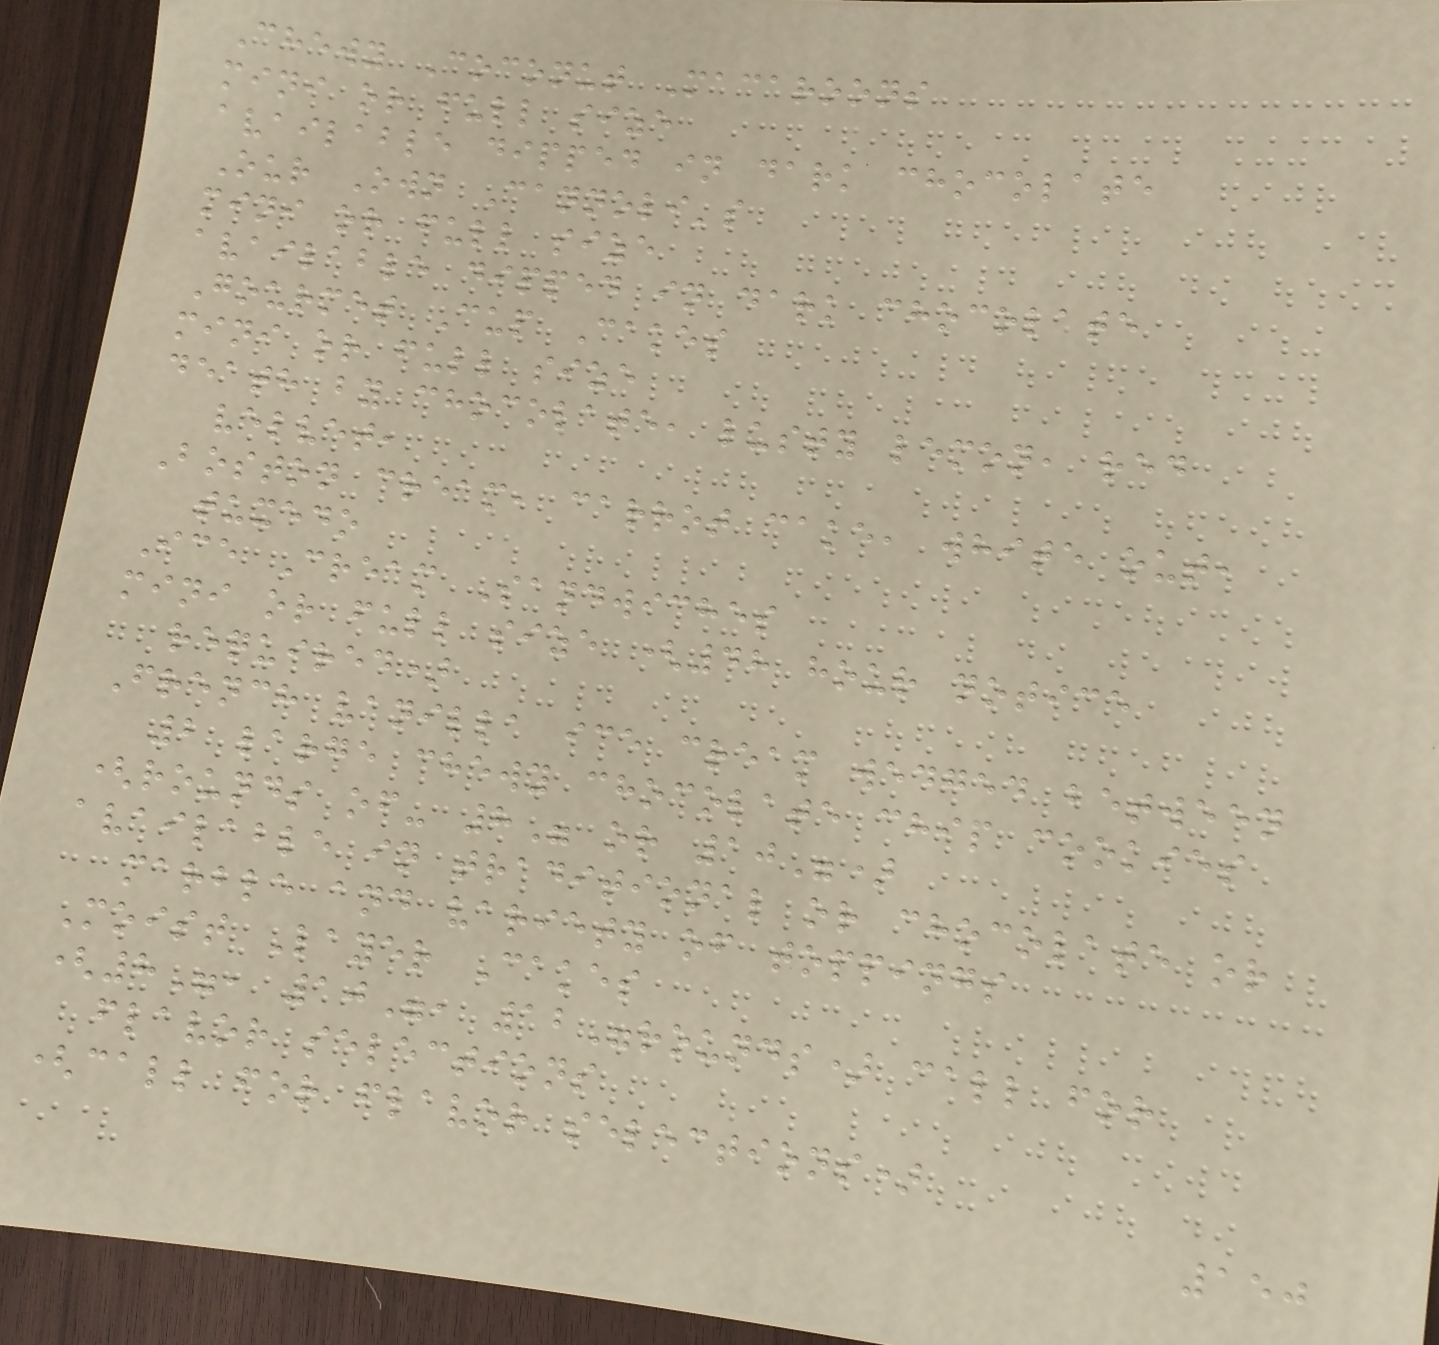Chewy Coconut Macaroons
mini or full size
available dipped in dark chocolate
Our Own Cannoli's
mini or full size
available dipped in dark chocolate
Gourmet Cup Cakes
mini or full size
death by chocolate, lusty lemon, red
velvet,
Boston cream, carrot cake, white out,
tuxedo
Ice Cream Sandwiches
mini or full size (48 hour notice
required)
French vanilla ice cream wedged between
2 large chewy chocolate chip cookies
(rounds of- 8" or 10")
available in traditional or chocolate or
marble and variety of toppings
Moist Layer Cakes
(8", 10", 12"rounds) call for
flavor selections
(call for flavor selections)
150
